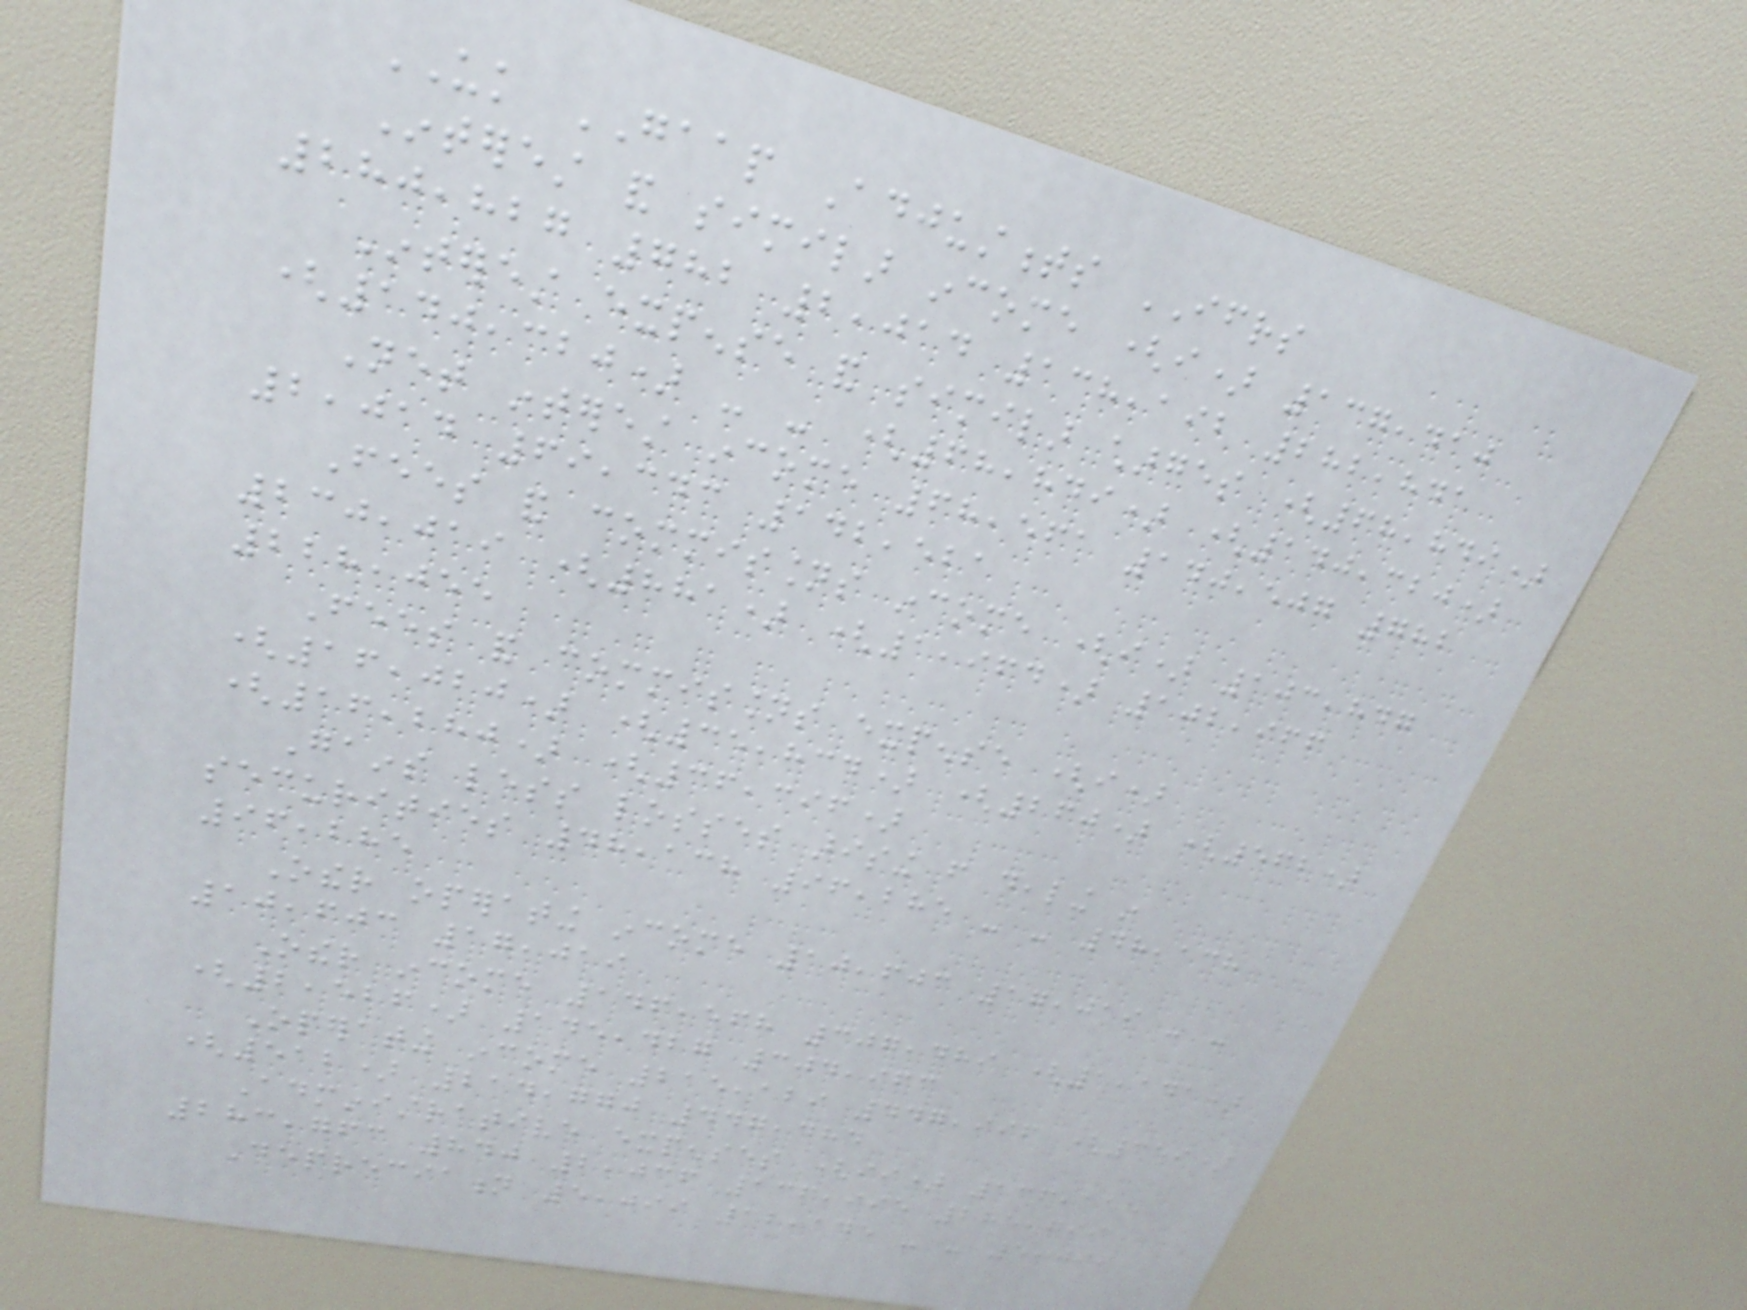UK GAAP Adjustments IFRS
Interest and similar income (i) 137,410
280,827 782 2,014 138,192 282,841
Interest expense and similar charges (68,849)
(140,320) - - (68,849) (140,320)
Net interest income 68,561 140,507 782
2,014 69,343 142,521
Fees and commissions income (i) 103,847
230,019 (881) (1,964) 102,966
228,055
Fees and commissions expense (i)
(16,020) (35,834) (260) (562)
(16,280) (36,396)
Gains less losses arising from dealing in
securities 48,138 96,285 - - 48,138
96,285
Other operating income 10,603 17,019 - -
10,603 17,019
Other income 146,568 307,489 (1,141)
(2,526) 145,427 304,963
Operating income 215,129 447,996 (359)
(512) 214,770 447,484
Administrative expenses (ii) 136,155
283,763 840 2,036 136,995 285,799
Depreciation 5,099 12,145 - - 5,099
